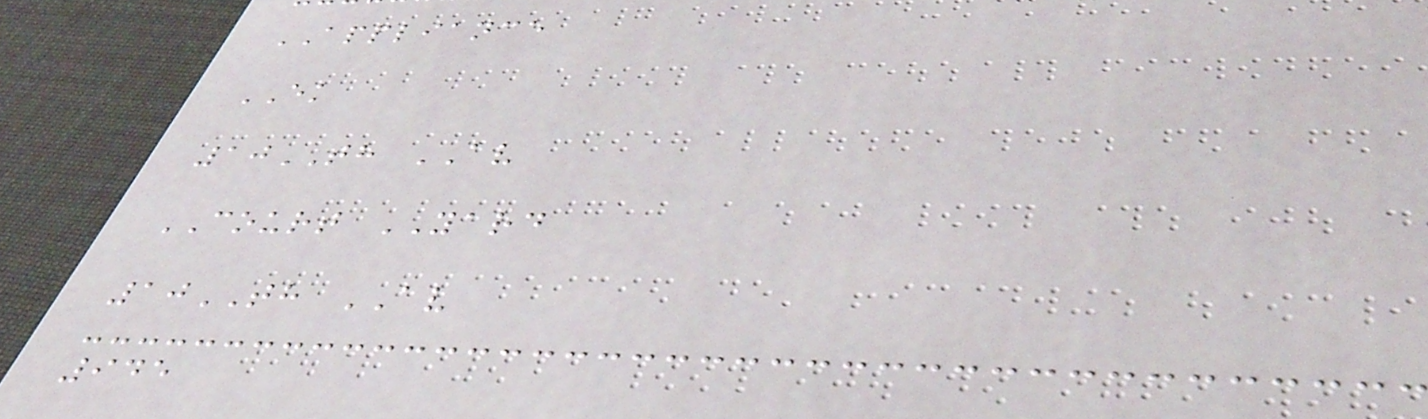APPLIANCE
EK
10TH AV
COURT YARD
10TH AV
945
